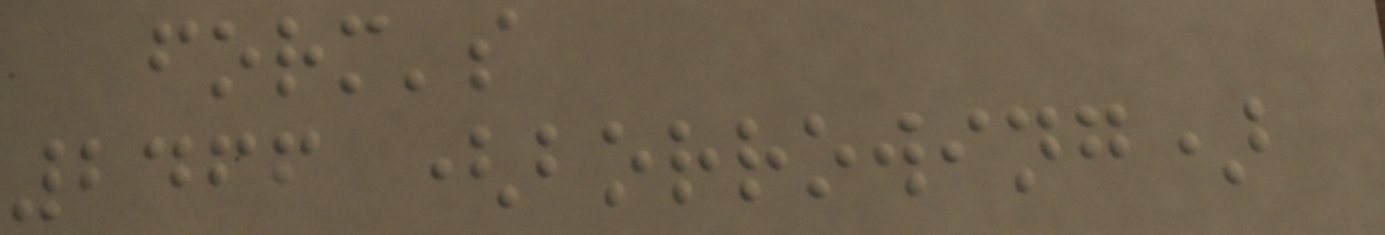form's
2466 (borrowing)
